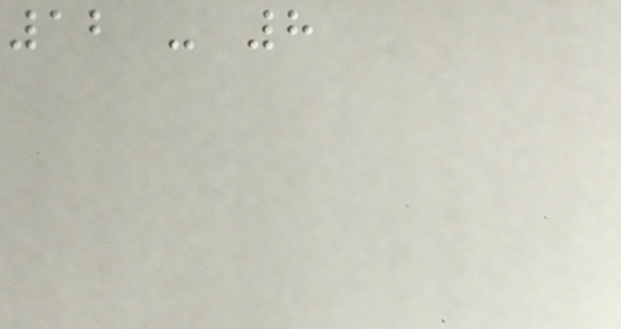12 - 8
